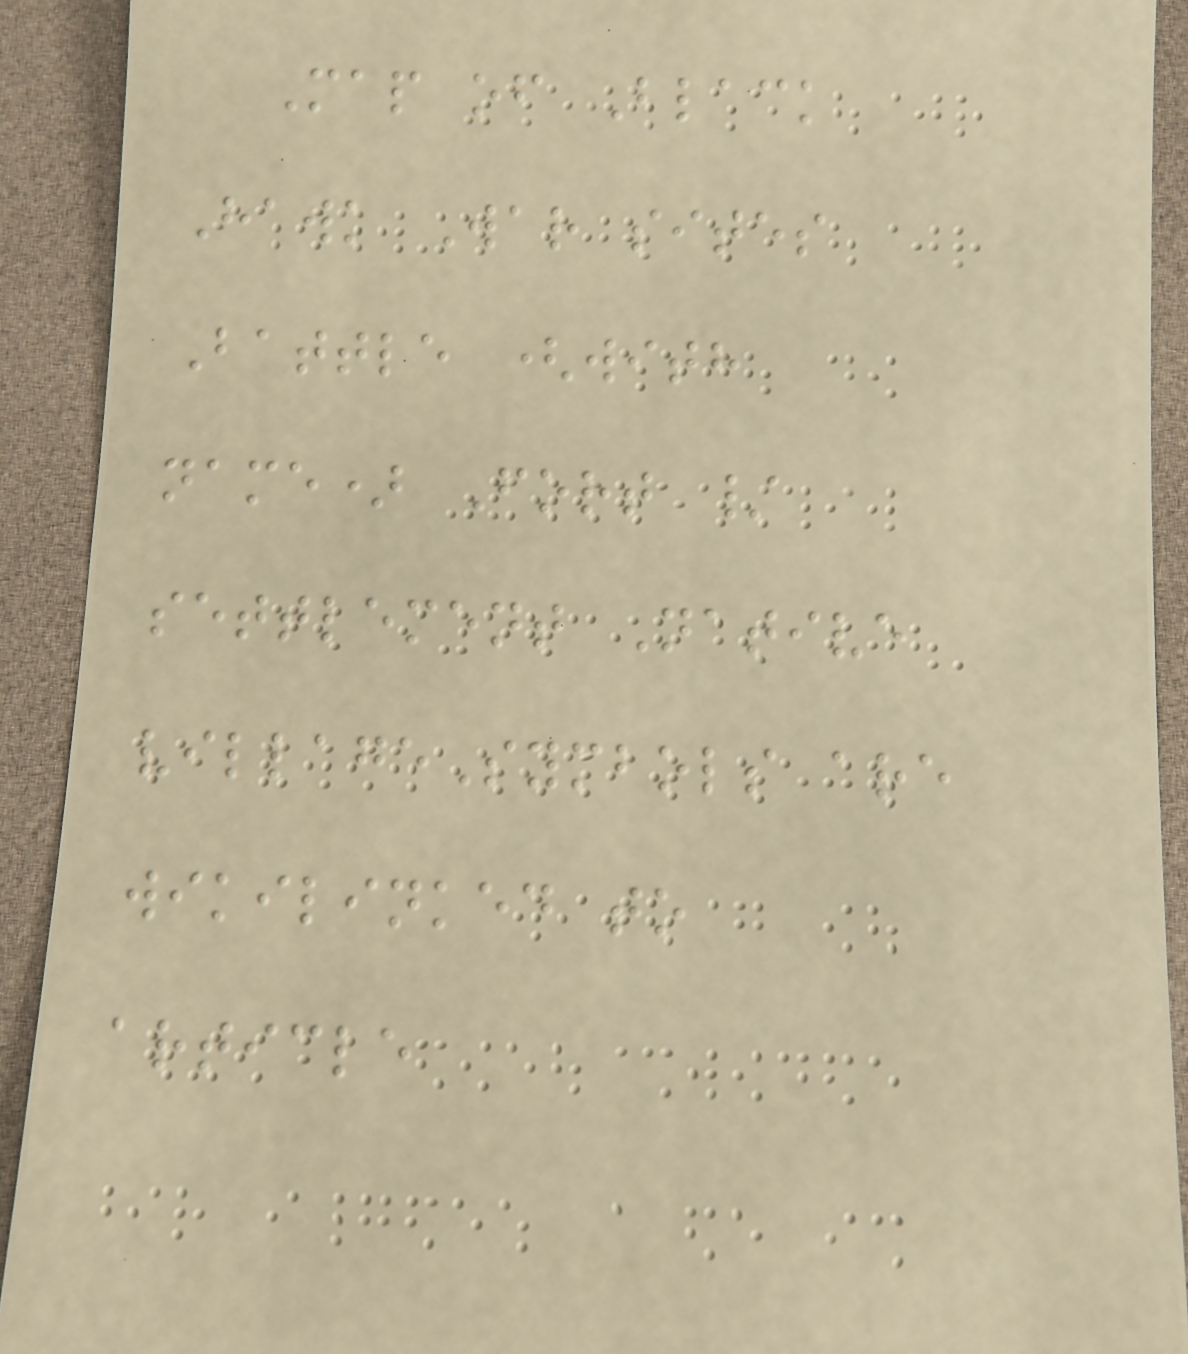Map of Black
Hawk War sites
Battle (with
name) Fort /
settlement Native
villageSymbols are
wikilinked to
article
